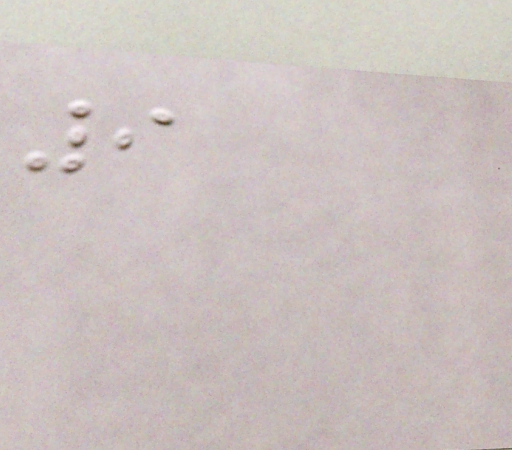9
